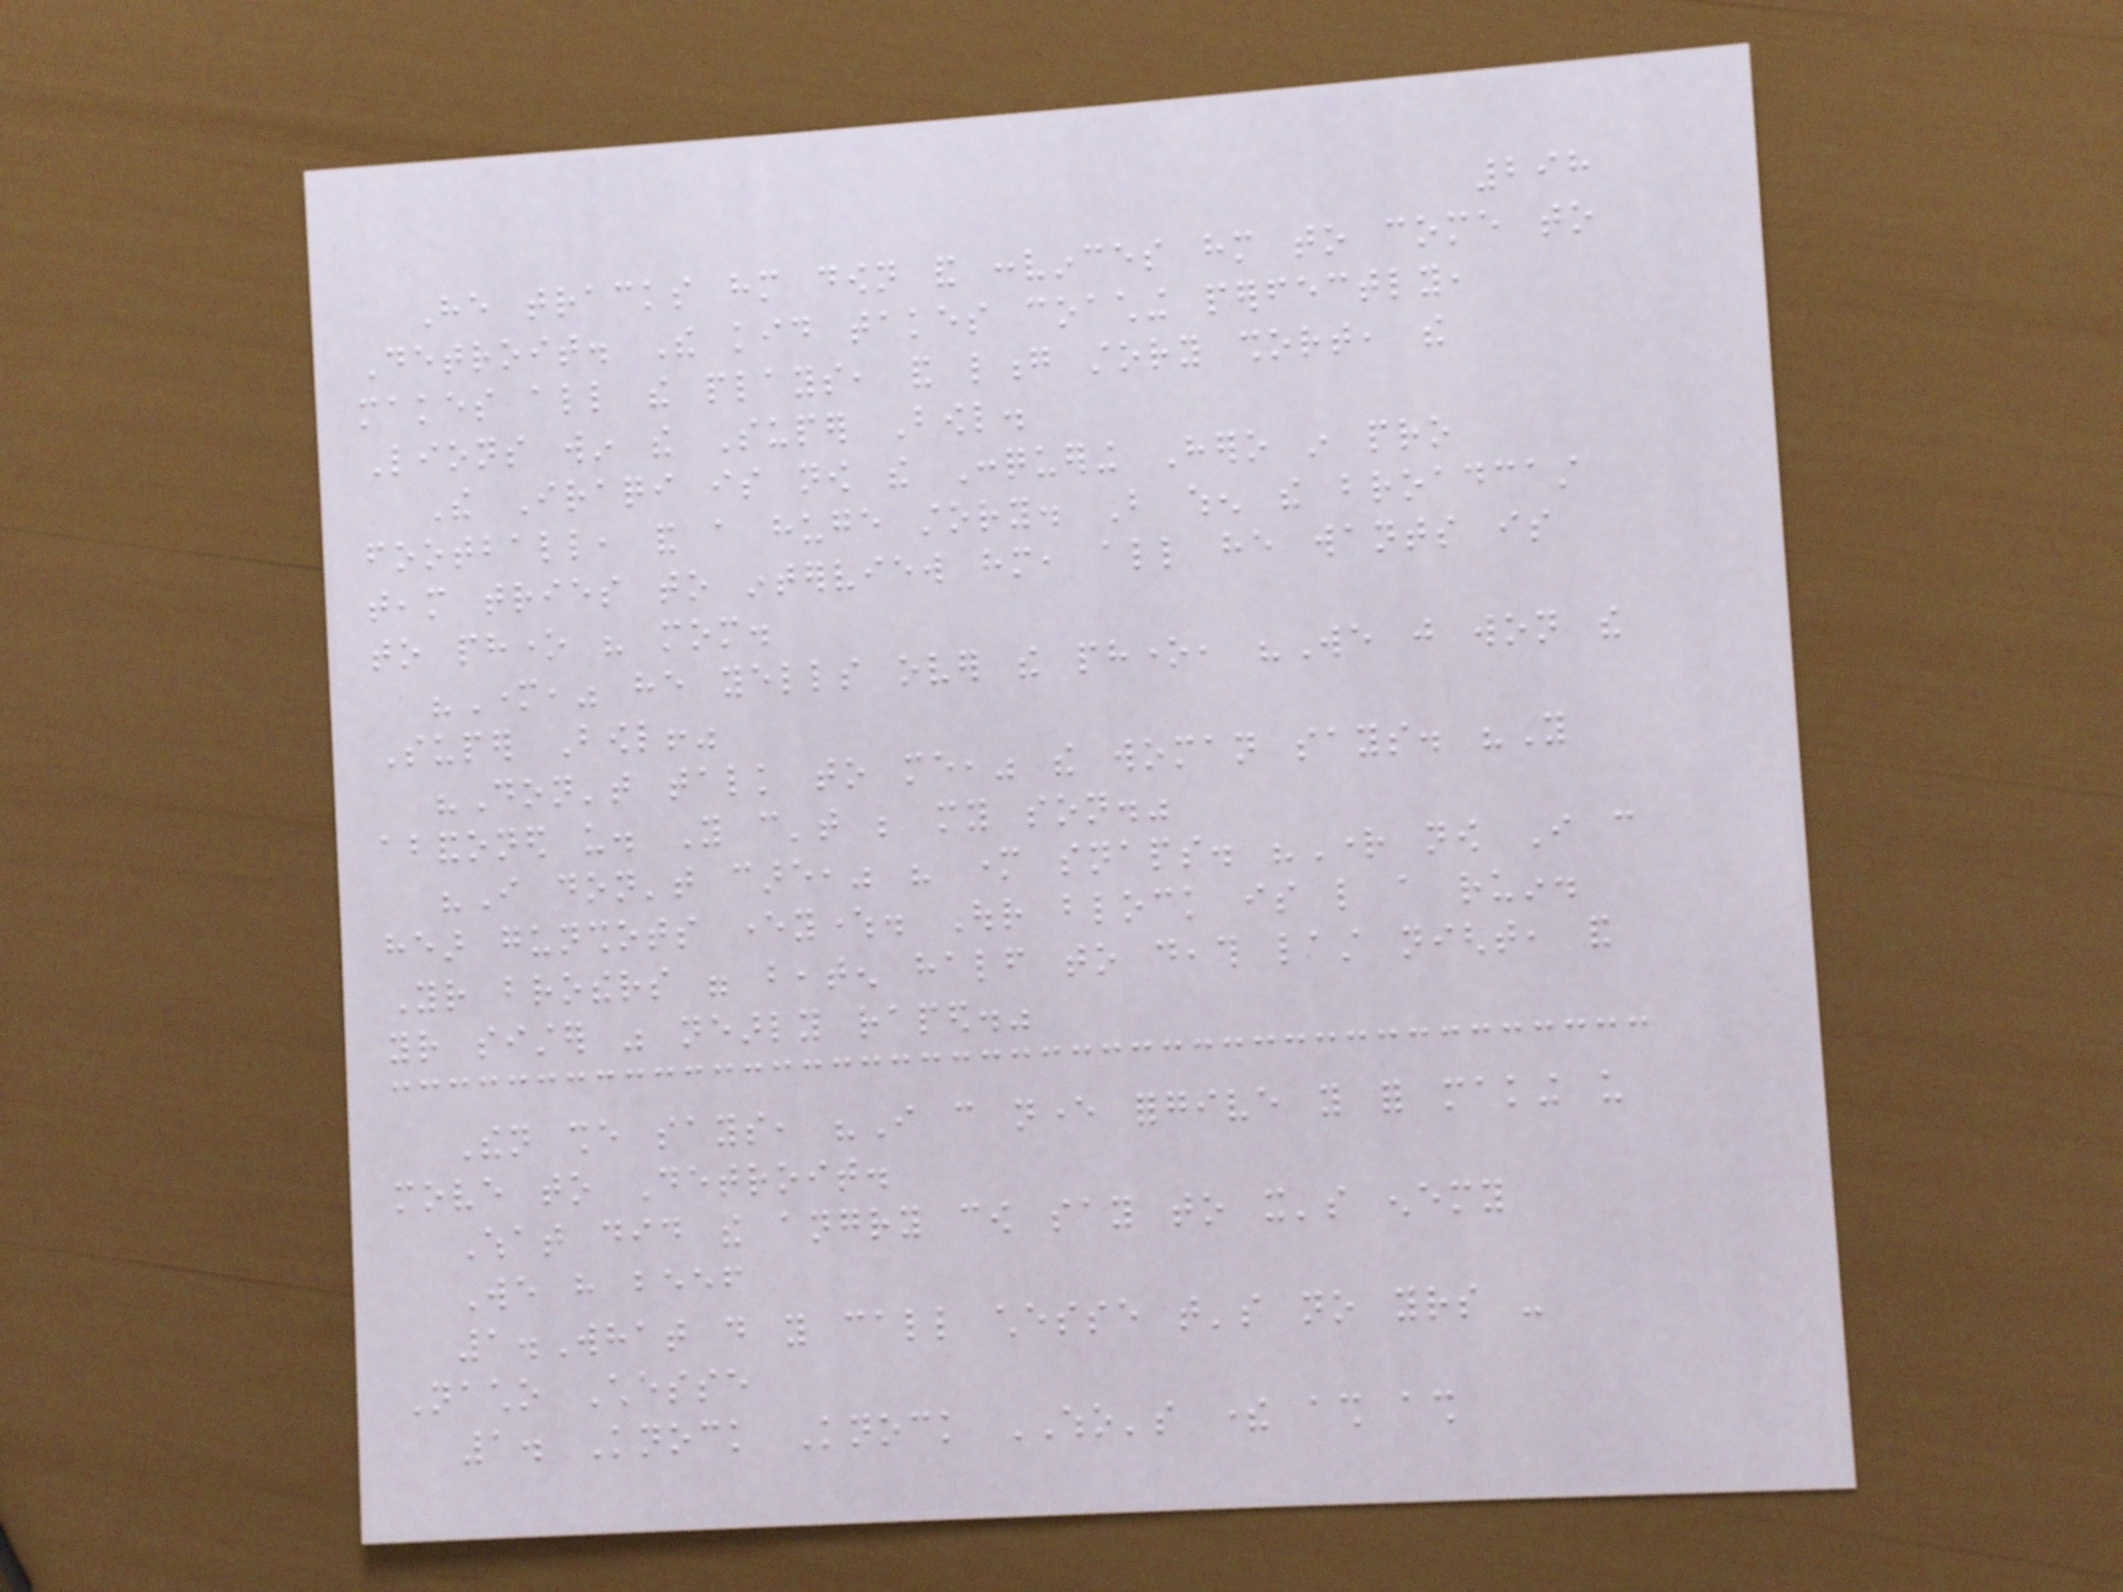298
He tracks him down and convinces him to come to
Detroit. The kid takes coaching perfectly,
makes all the plays, and long story short, the
Lions win the Super Bowl.
The Iraqi is now the Conquering Hero in pro
football, and a huge story. But when the broadcast
team tries to interview him, all he wants is
to phone his mom.
"Mother," he yells over the phone, "We just won the
Super Bowl!"
"Don't talk to me," the woman says. "You
abandoned us. You can't be my son."
"I don't care," his mother snaps. "Right now I can
hear gunshots everywhere. Our block is like a ruin.
Your brothers were beaten half to death last night, and
your sister was nearly raped."
Then she says, "I can never forgive you for making us
move to Detroit.
What did the angry cow say to it's enemy
We have beef
1.What do you call chesse that's no yours -
Nacho Chesse
1. Knock Knock WHO's there ash ash
